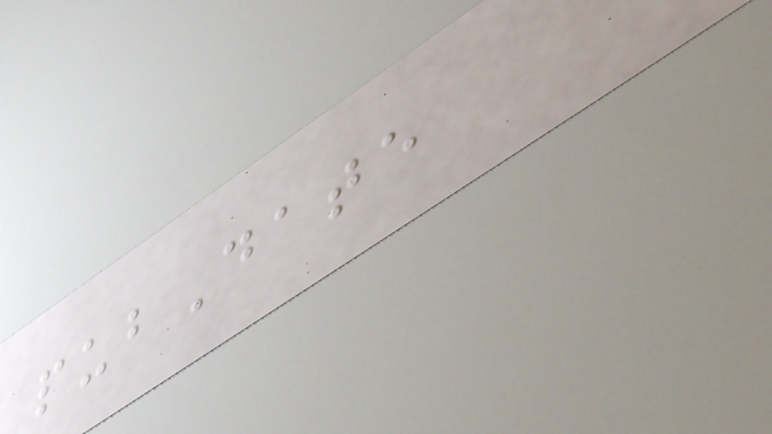pubDate
